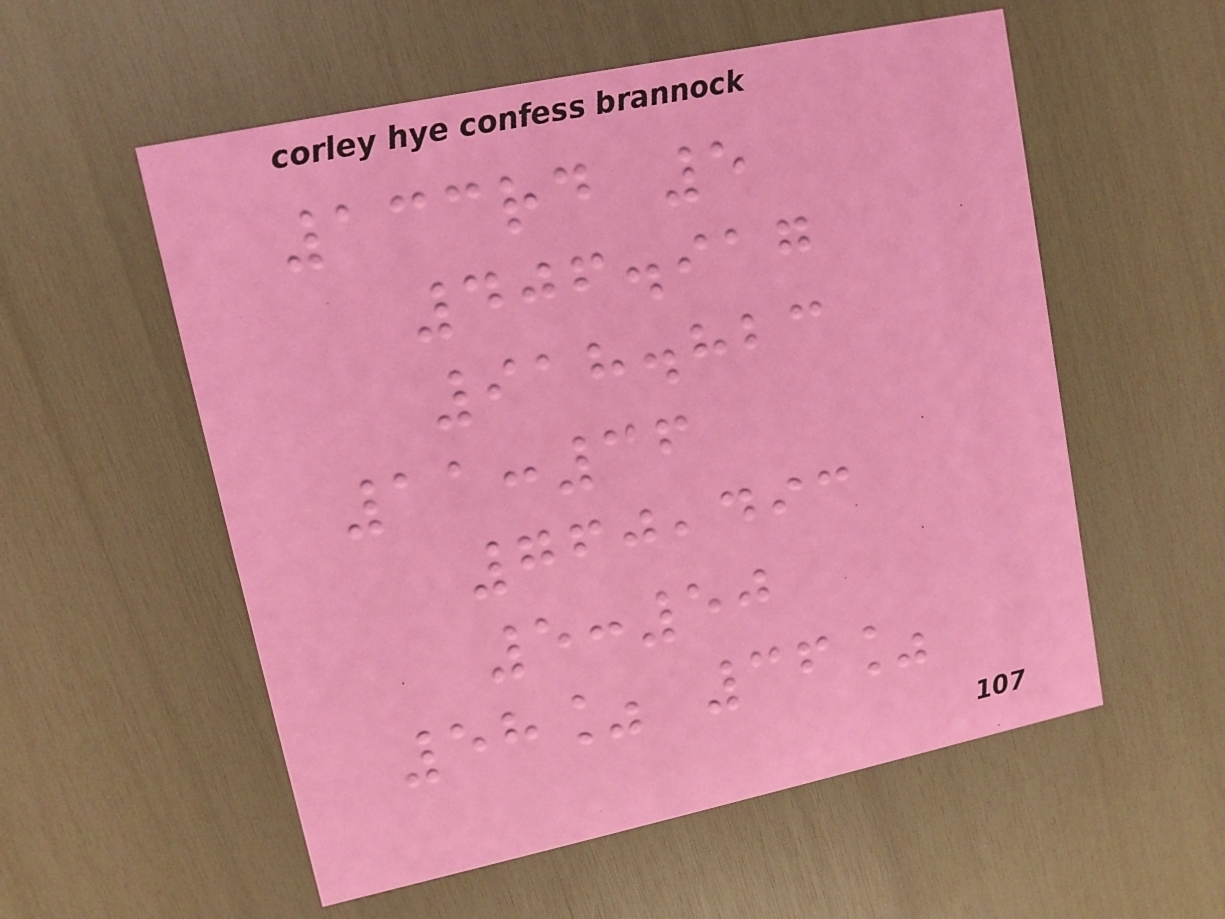133rd 5
406.917
918.823
11:36
760,493
5:50
58% 36%
